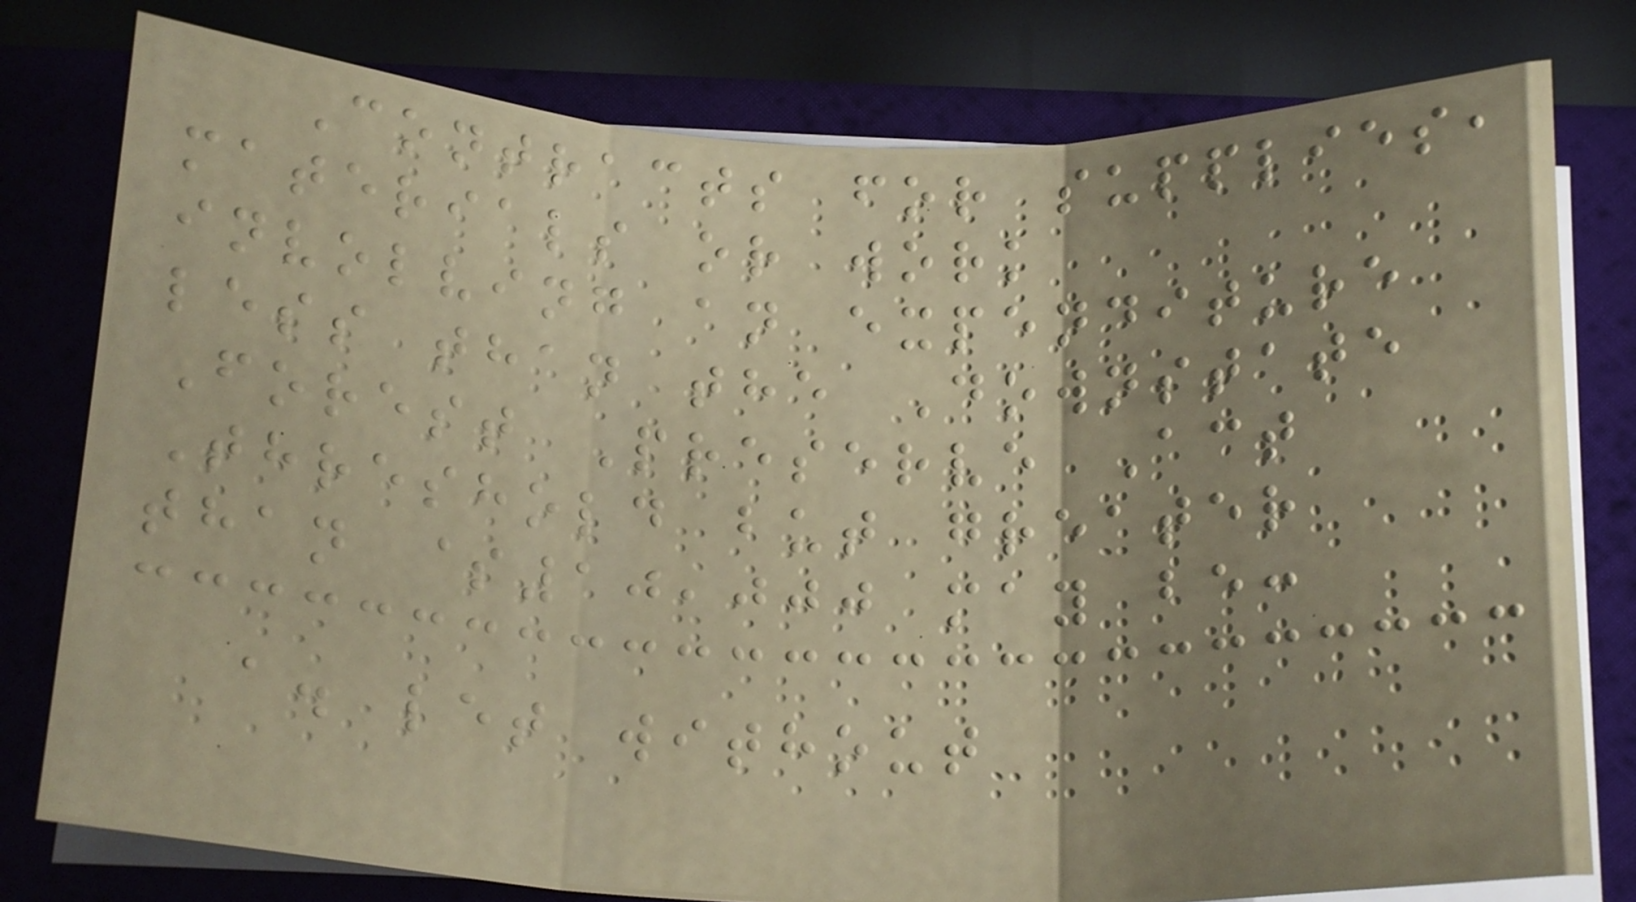Contracts for supplies,
materials or work
involving an expenditure
less than the Downstate
Forest Preserve Act
Threshold but greater
than $10,000 may be:
a. let without
